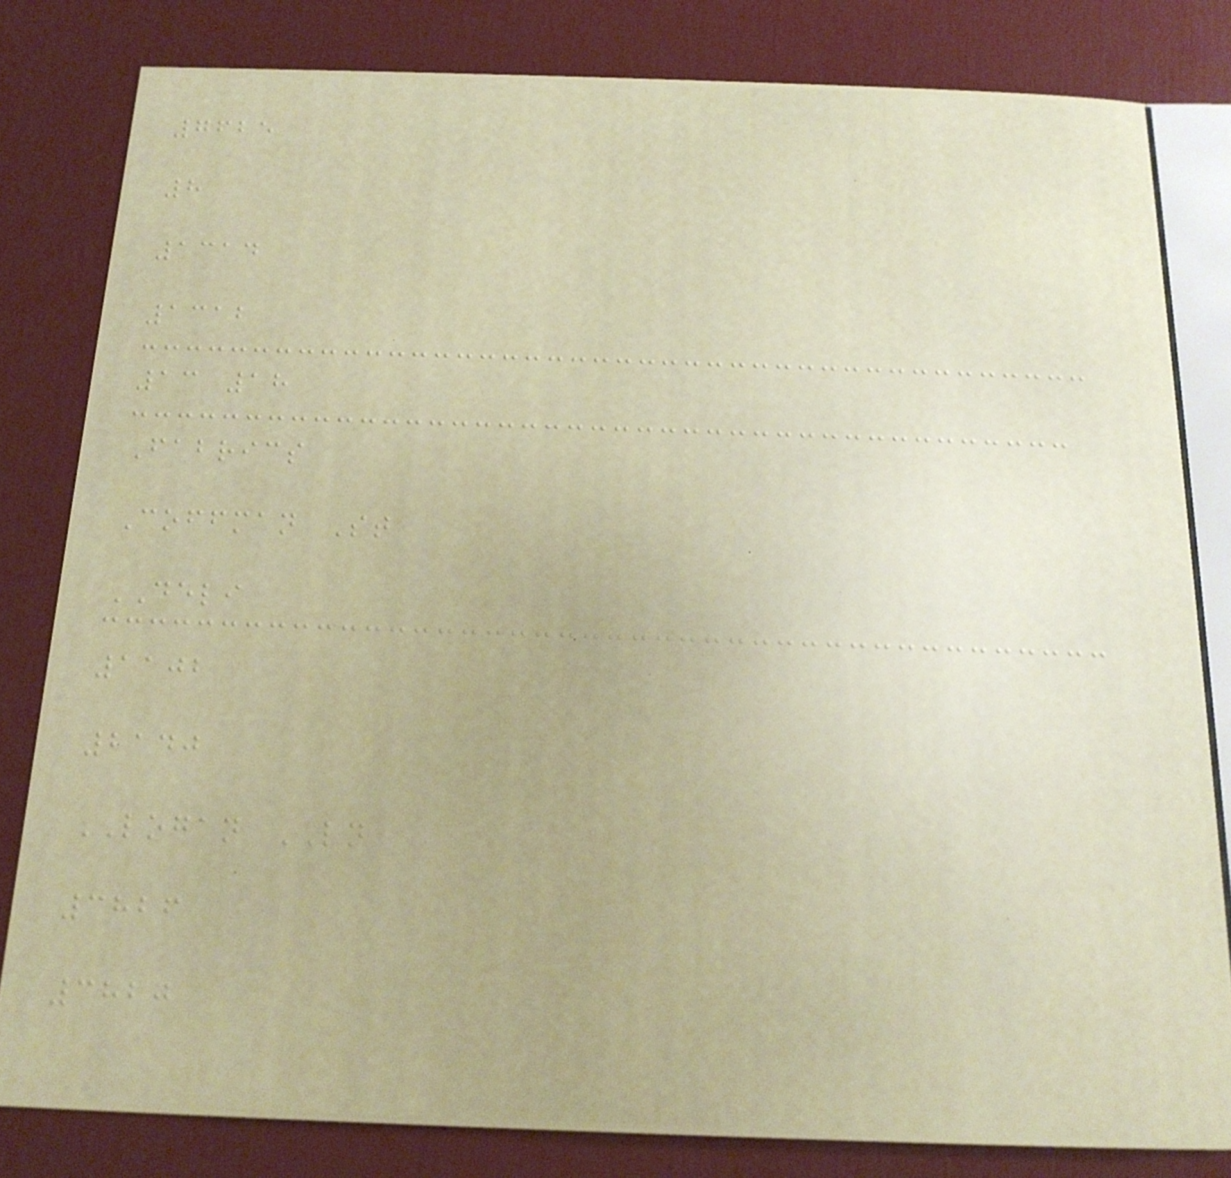7625
8
1314
1312
13 18
Fabrics
Coffman St
DELI
1102
2140
LOGAN LN
3826
3820
